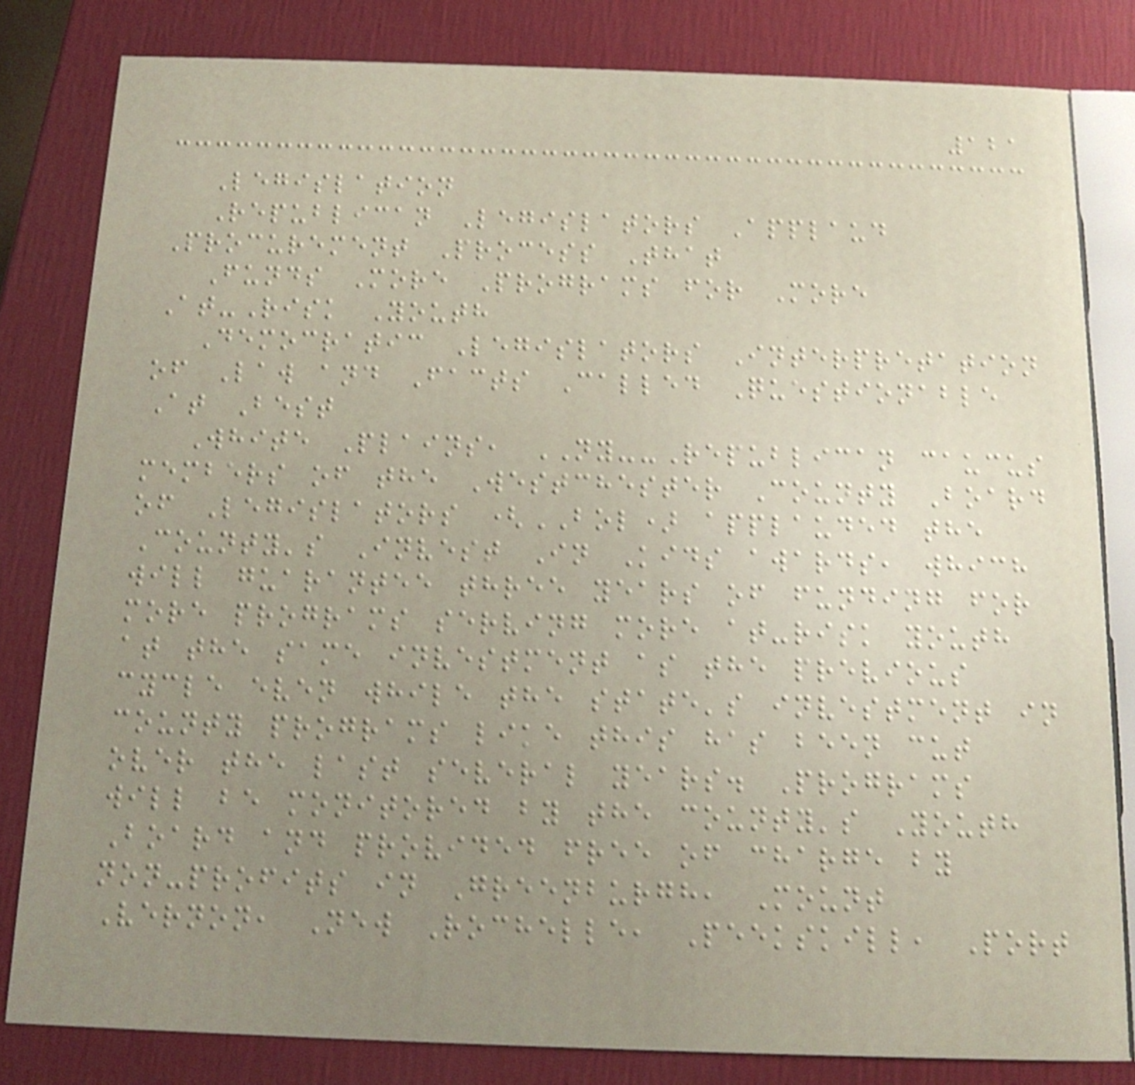121
Legislation
Republican Legislators Applaud
Procurement Process That
Funds More Programs for More
At-Risk Youth
Democratic Legislators Interpretation
of Law and Facts Called Questionable
At Best
White Plains, NY--Republican caucus
members of the Westchester County Board
of Legislators (BOL) applauded the
County's Invest In Kids awards, which
will guarantee three years of funding for
more programs serving more at-risk youth
at the same investment as the previous
cycle even while the state's investment in
county programs like this has been cut
over the last several years. Programs
will be monitored by the county's Youth
Board and provided free of charge by
non-profits in Greenburgh, Mount
Vernon, New Rochelle, Peekskill, Port
